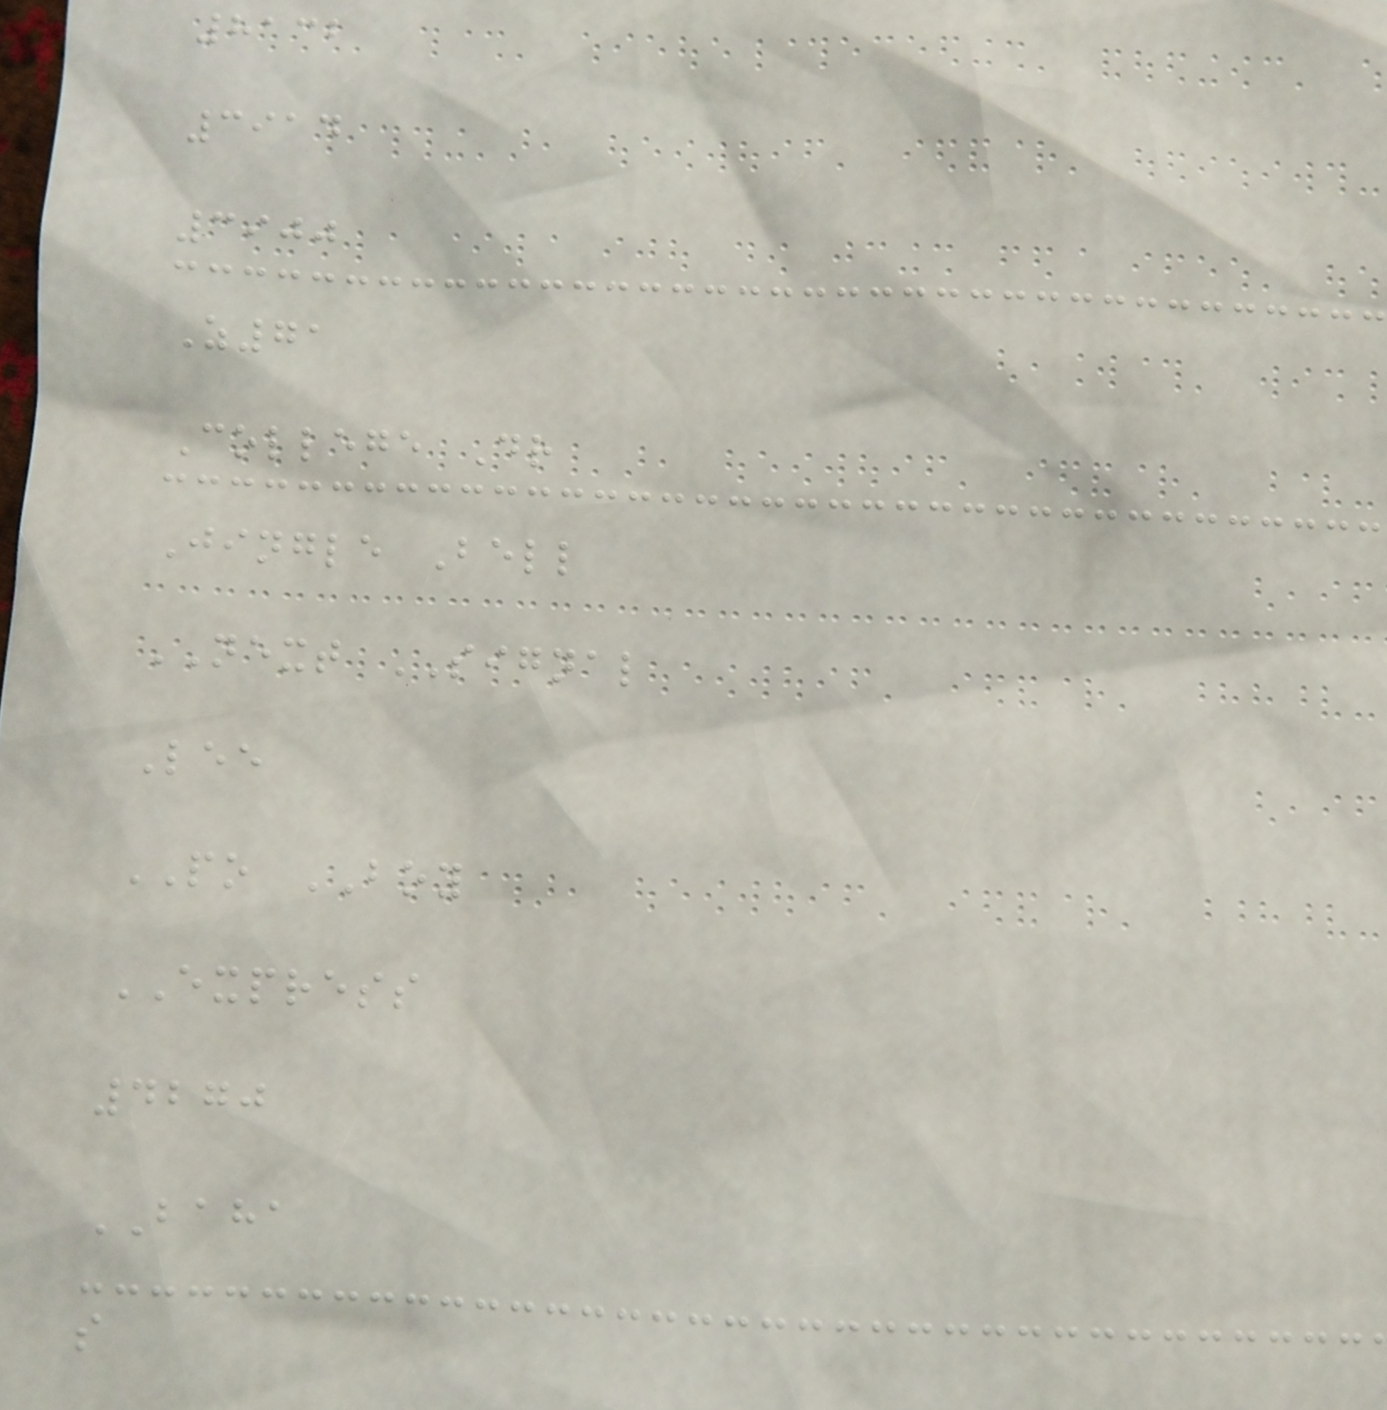8132
3914
3900
Z71
College Dr
Jingle Bell
NEXT SIGNAL
Lee
PO BOY
EXPRESS
4270
BAHA
s
